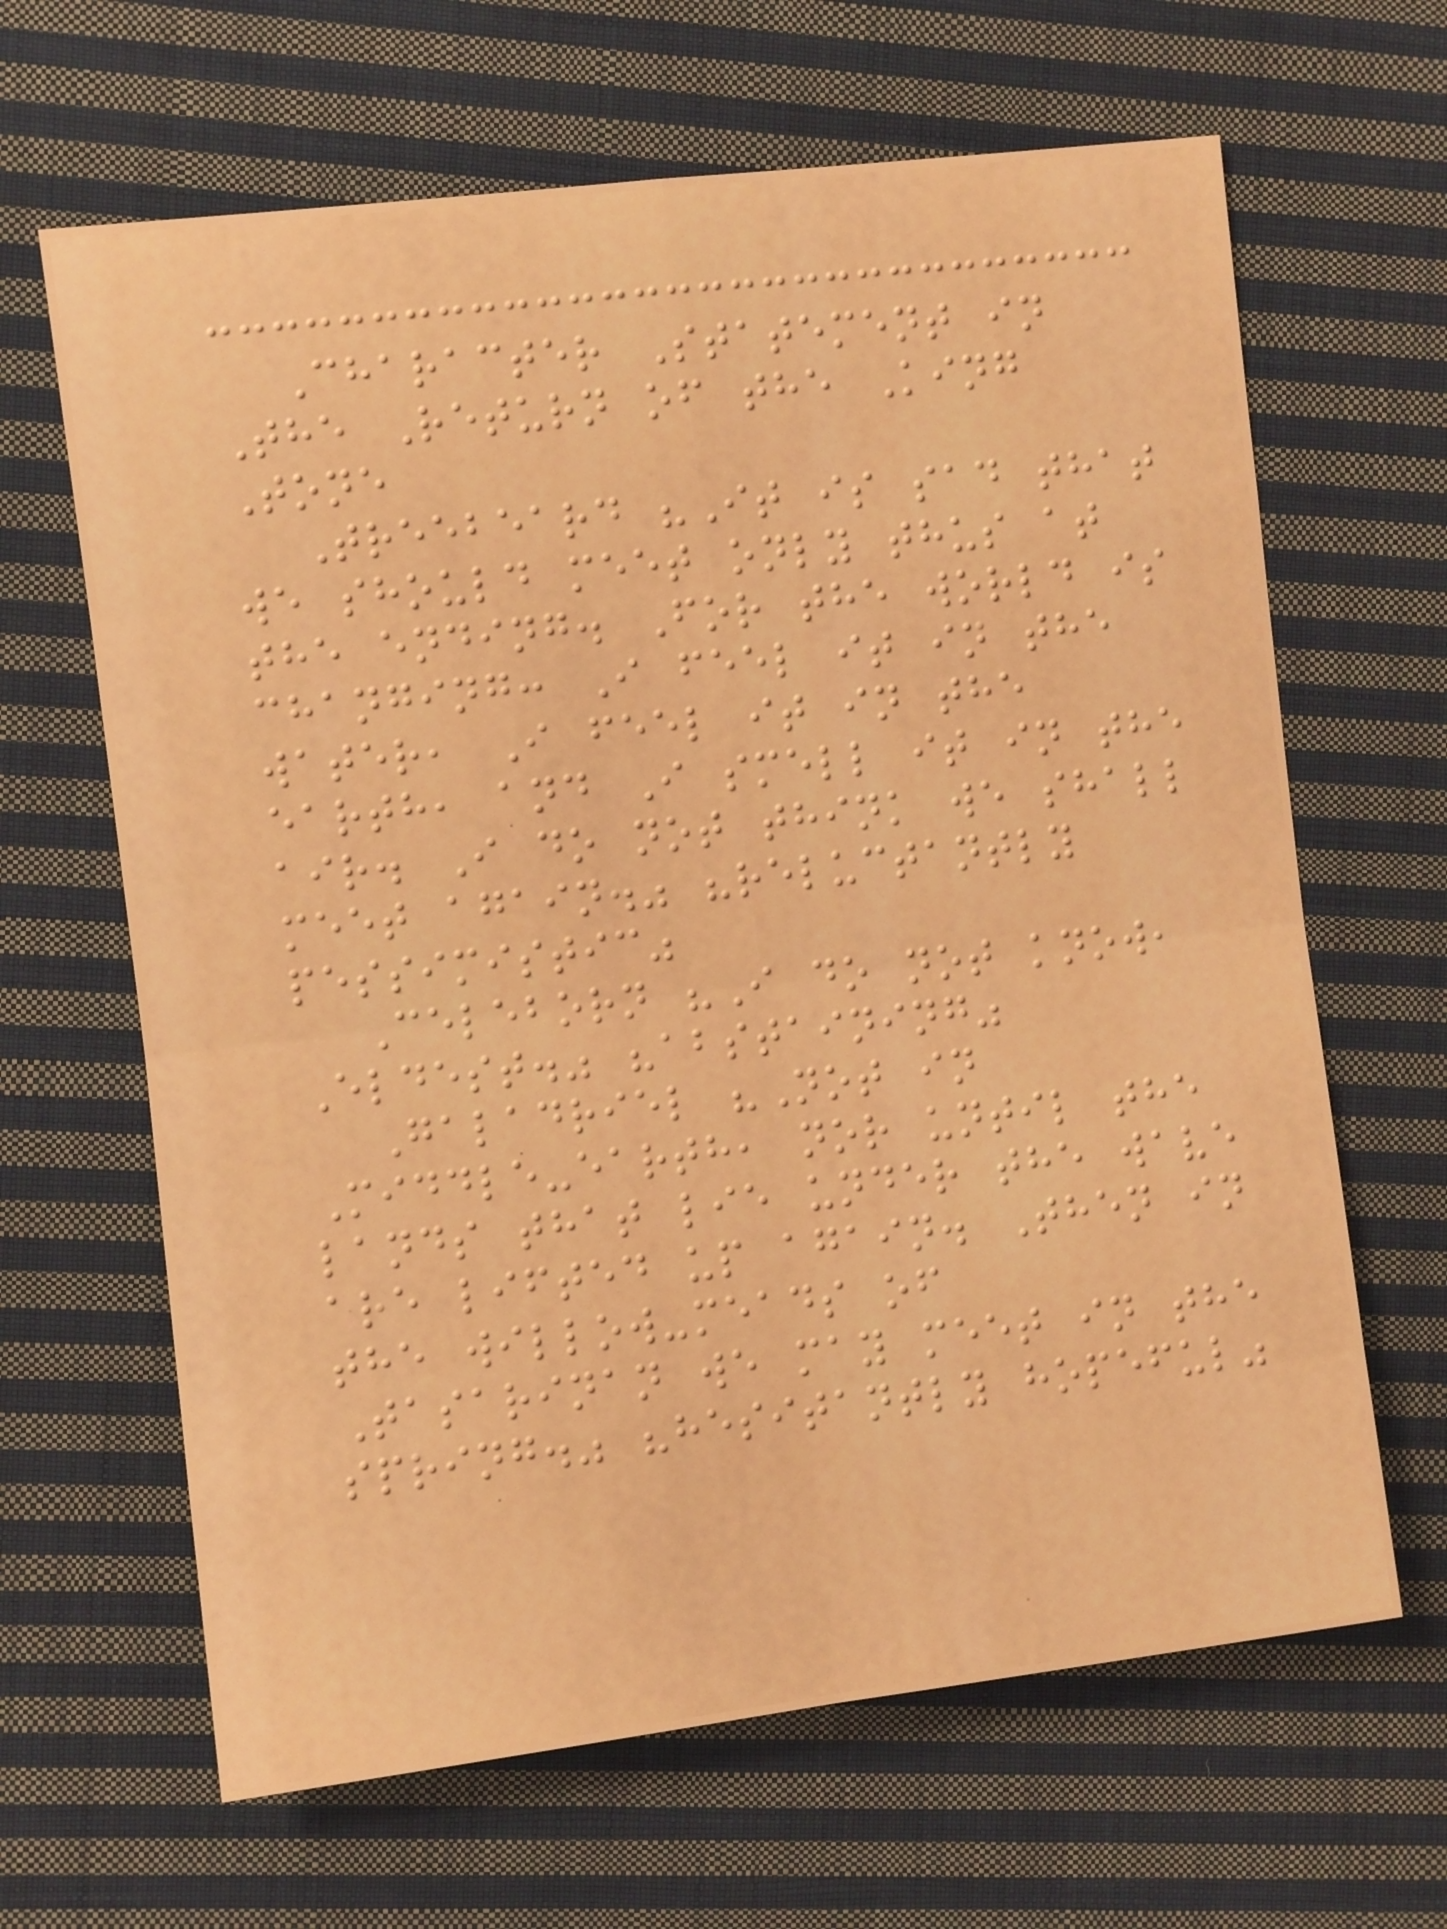Character Statement in
The Return of the King
Tone
Treebeard "It is sad that
we should meet only thus at
the ending. For the world is
changing: I feel it in the
water, I feel it in the
earth, and I smell it in the
air. I do not think we shall
meet again." "reluctantly
pessimistic"
Celeborn "I do not know,
Eldest." "abstaining"
Galadriel "Not in
Middle-earth, nor until the
lands that lie under the wave
are lifted up again. Then in
the willow-meads of
Tasarinan we may meet in the
spring." "hesitantly hopeful"
